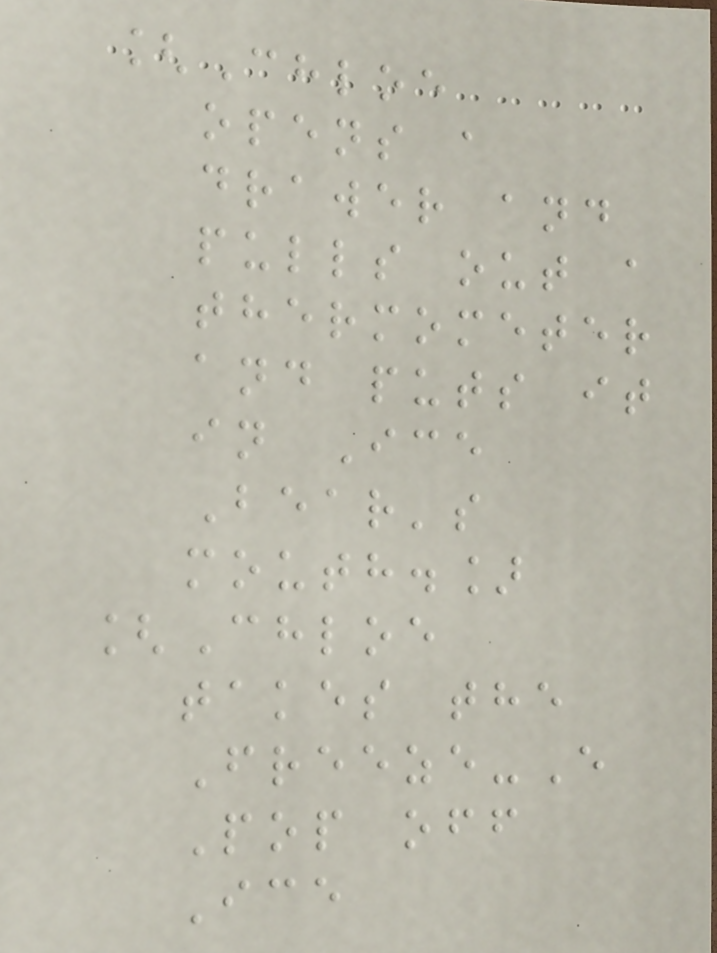[Chloe
opens a
drawer and
pulls out a
thermometer
and puts it
in Ice
Bear's
mouth.]
[Chloe
takes the
Freeze-E
Pop off
Ice
